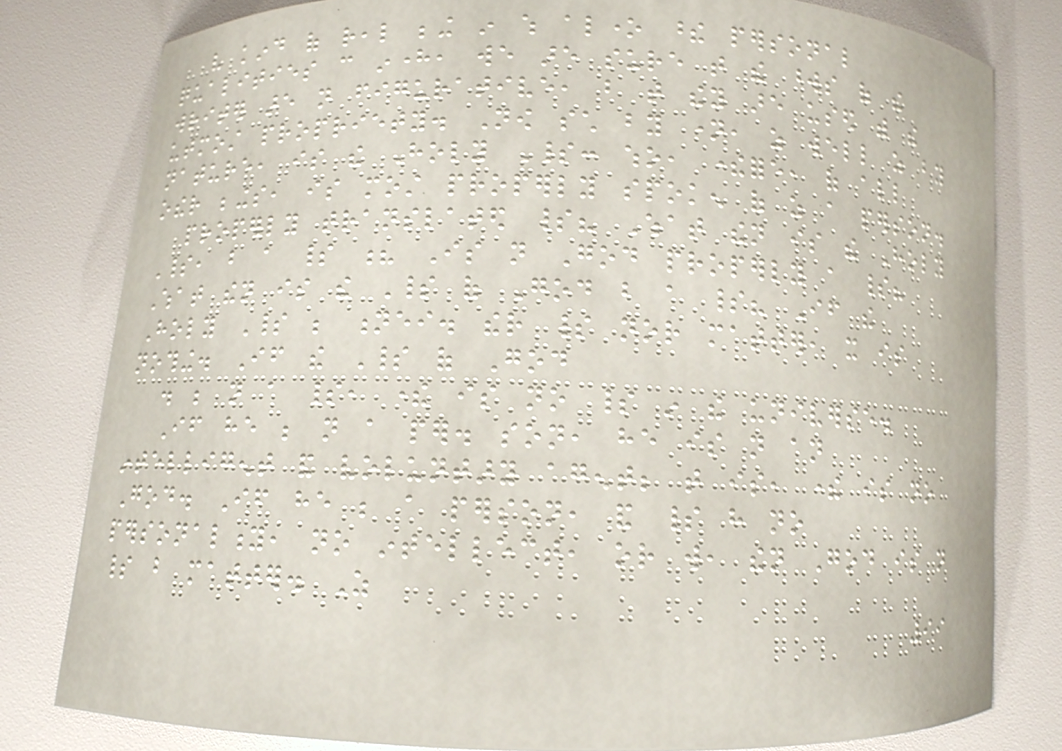very kind of real being in which alone these personal
qualities can inhere, we are sure that the words of the
writer are not figurative, but that they are used with the
utmost propriety. Now such by name, as well as by
nature, is the Holy Spirit: who, therefore, of all
other beings, is most properly spoken of as a person.
properly translated spirit? What then is the Holy
Spirit, but a spirit ? Is not God properly a spirit?
What then is the Spirit of God but a spirit? If the
Holy Spirit be nei. ther spirit nor matter, it is
nothing. If the Spirit of God
. be not a spirit, there is no spirit in the universe.
If he be not a per. son, he is not an
intelligent and voluntary agent; that is, there is no
God. If he be a person, and spirit have no
personality, no intellect, or will, then God is not
spirit but matter. As
99
